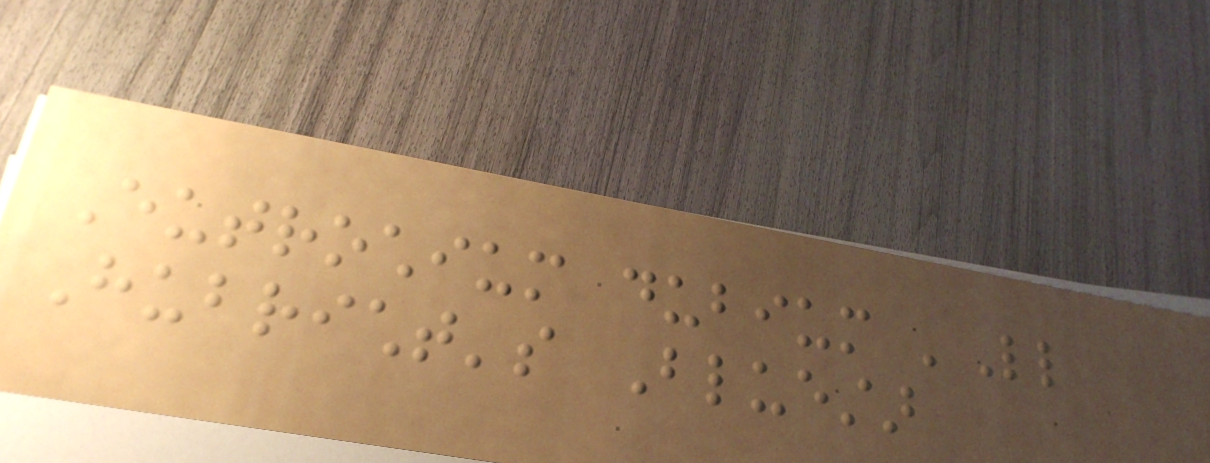Eutrochium dubium 'Little
Hubricht's Bluestar
